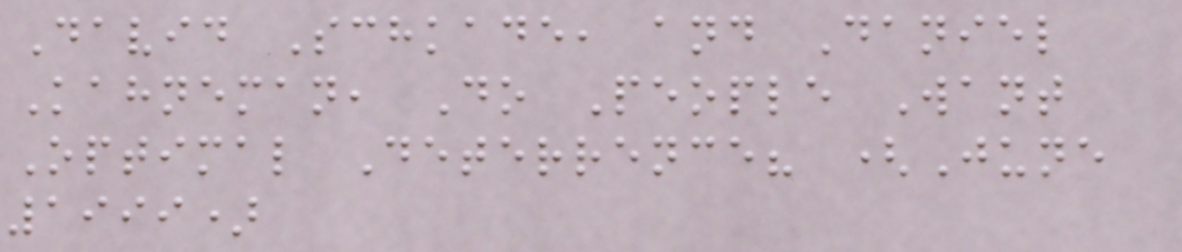David Schkade, and Daniel
Kahneman, Do People Want
Optimal Deterrence? (June
1999)
